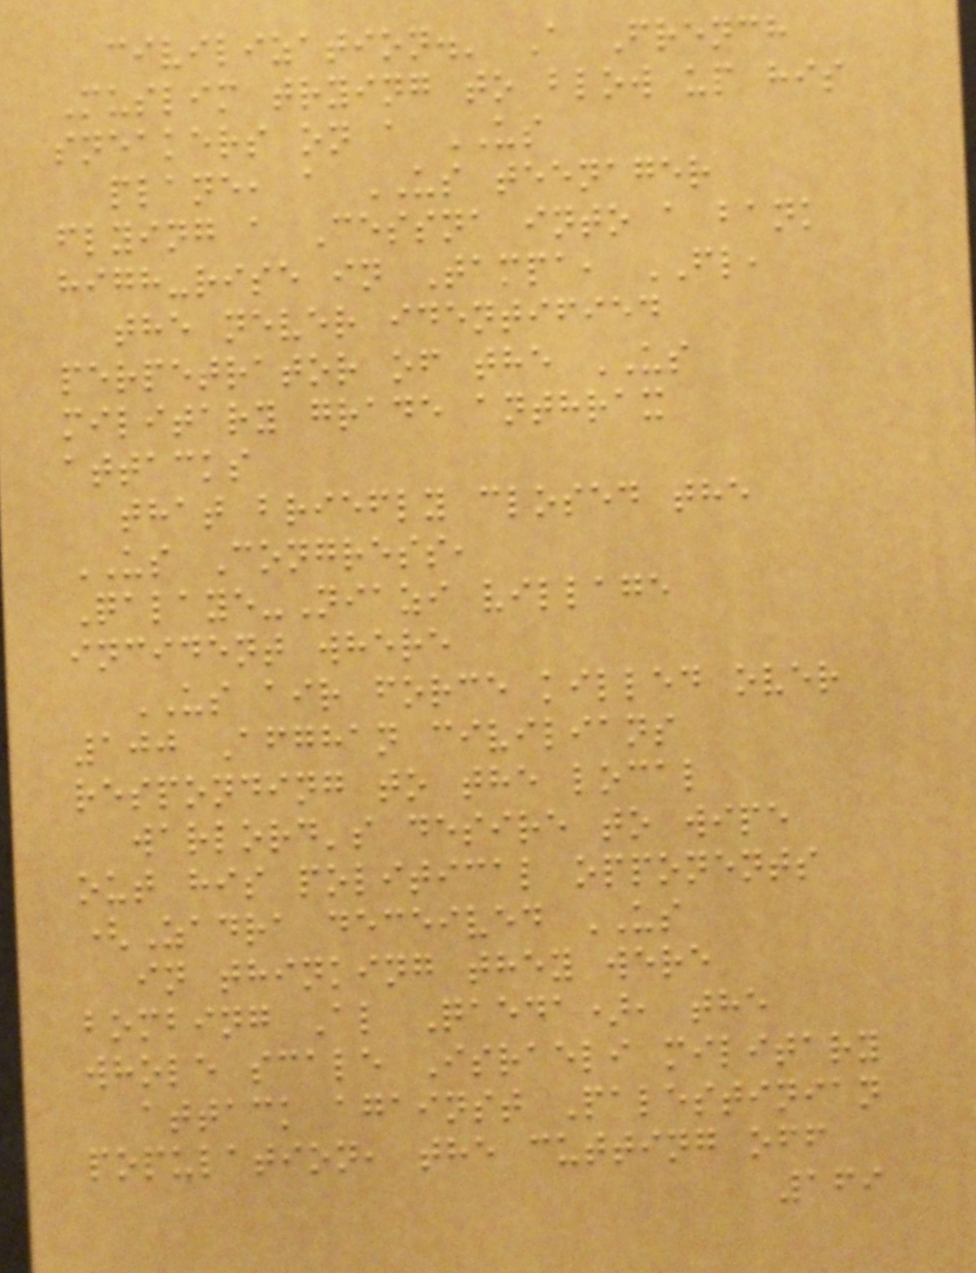civilization.' A French
Muslim trying to blow up his
sneakers on a US
plane, a US teenager
flying a Cessna into a bank
high-rise in Tampa, FL,
the never identified
perpetrator of the US
military grade anthrax
attacks
that briefly closed the
US Congress,
Qalaye-Niazi village
incident where
US air force killed over
100 Afghan civilians
responding to the local
warlord's desire to wipe
out his political opponents
(Zadra deceived US
in thinking they were
bombing Al Qaeda), the
whole scale Israeli military
attack against Palestinian
population, the cutting off
169
